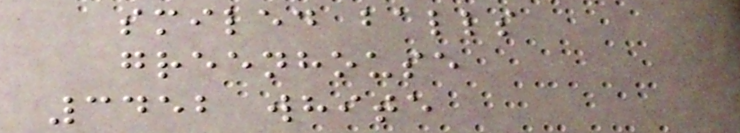smiled balls
greenhouse
3452 white
